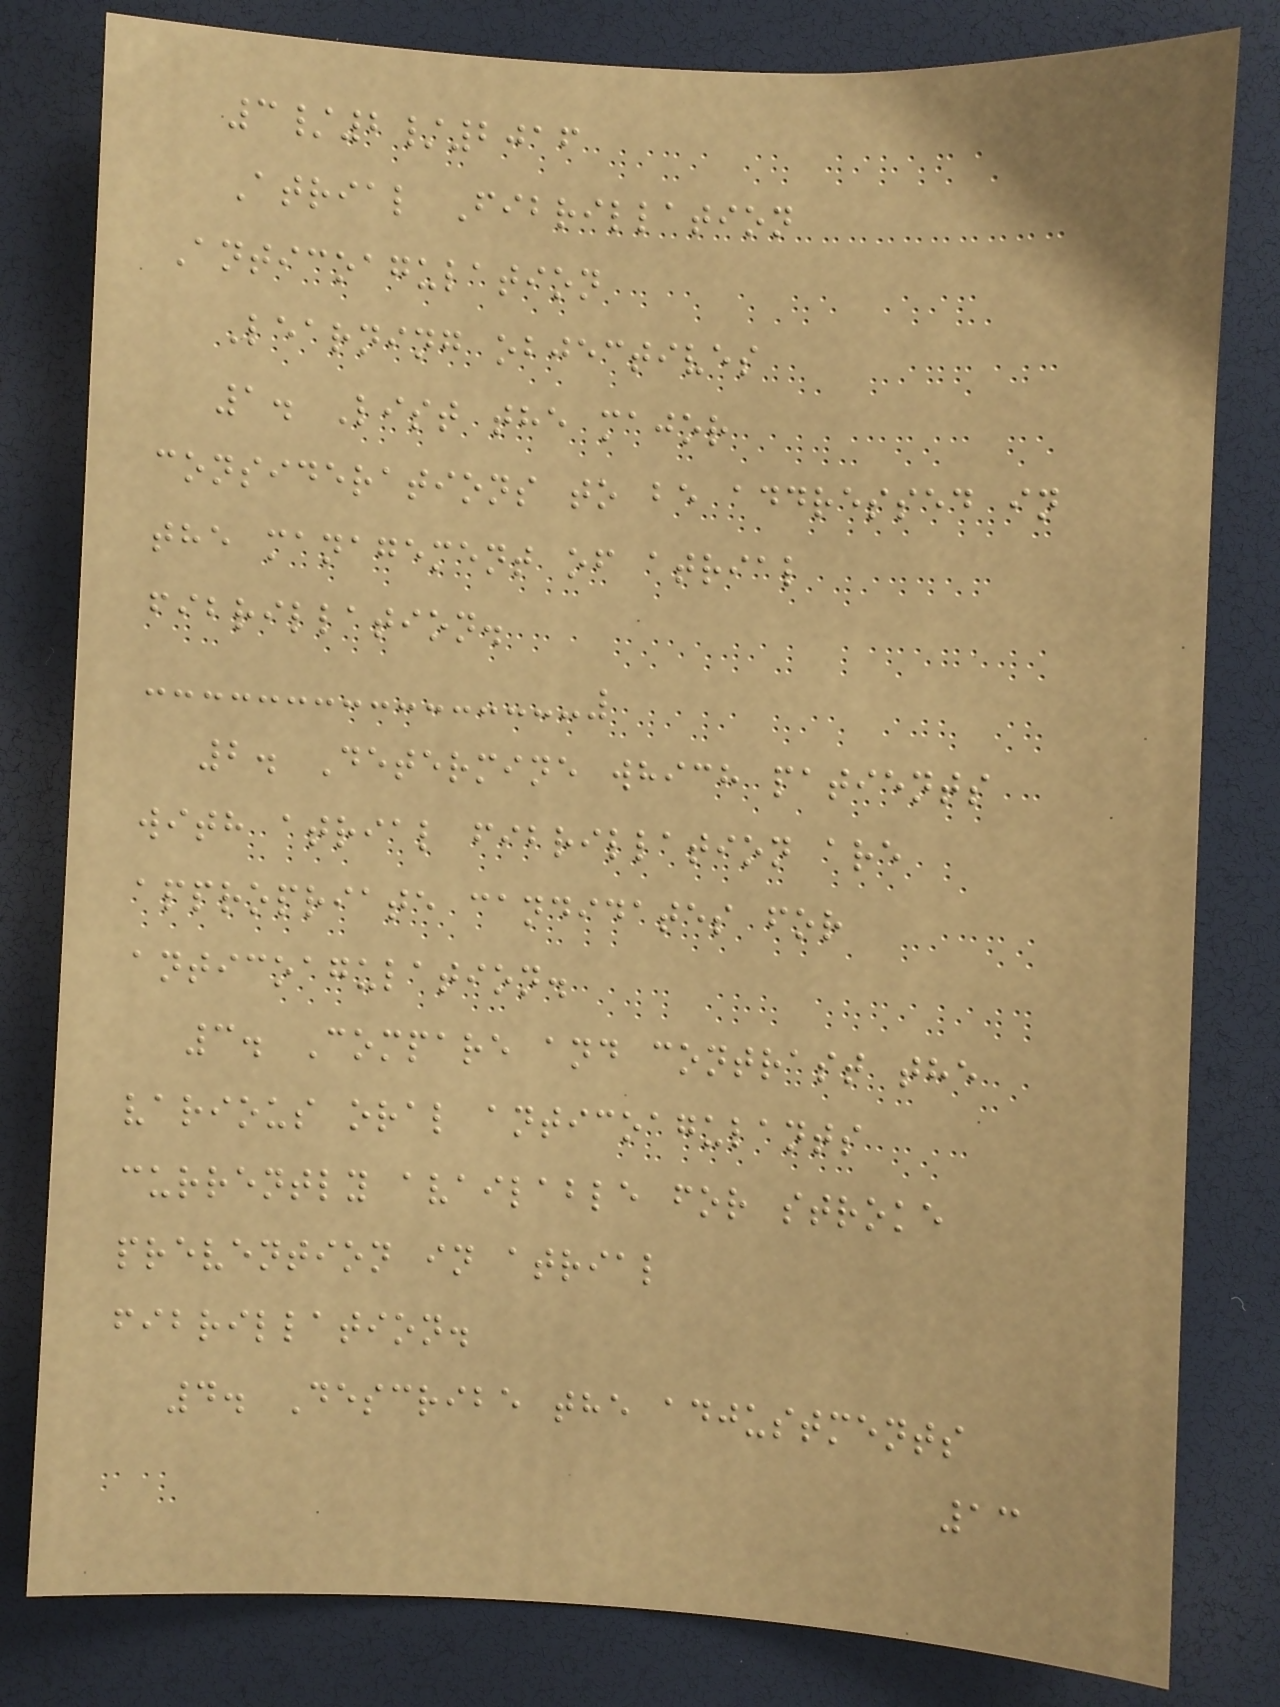3/2/2016
Atrial Fibrillation
Anticoagulation
Learning objectives
1. List the major
considerations to be addressed in
the management of atrial
fibrillation.
2. Determine which patients
with atrial fibrillation are
appropriate candidates for
anticoagulation.
3. Compare and contrast the
various oral anticoagulants
currently available for stroke
prevention in atrial
fibrillation.
4. Describe the adjustments
13
